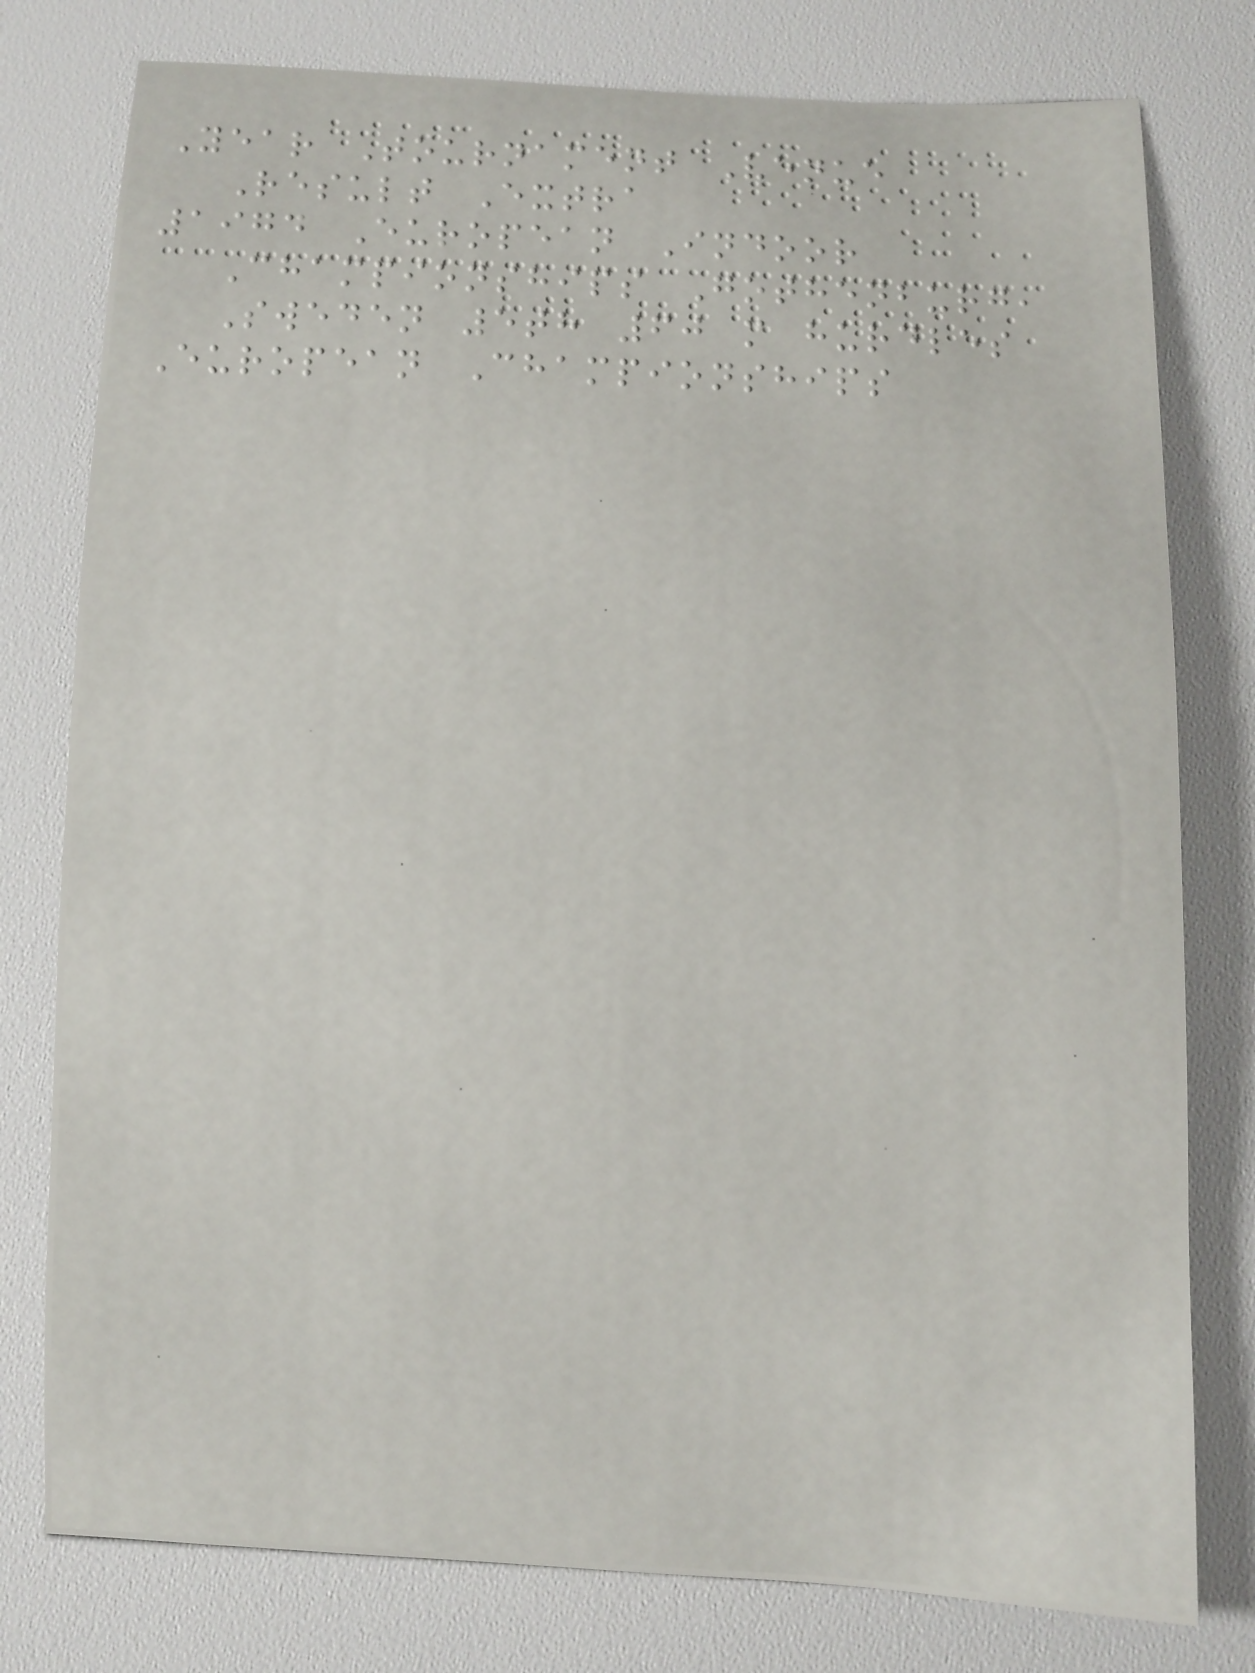Year Tournament Venue
Result Extra
1974 European Indoor
Championships Gothenburg,
Sweden 5th 60 m hurdles
European Championships
